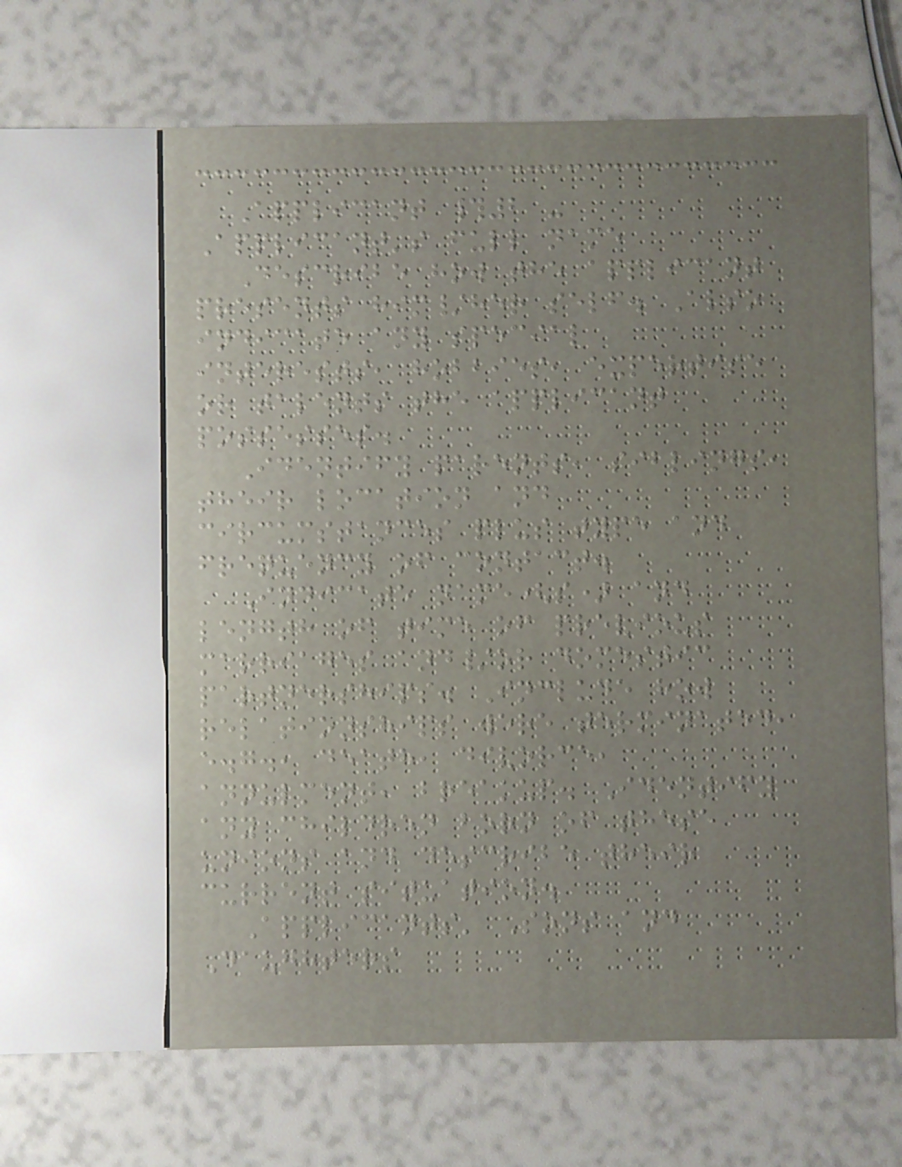Applicant #2 -
Applicant's full name
Describe how the applicant
presents him/her self. Also
indicate any special
interests, hobbies, expertise
or talents the applicant
possesses.
Identify parents, siblings,
their location and
circumstances plus type and
frequency of contact.
Indicate name(s) and
length of time of previous
marriages and/or domestic
partnerships. Include how
relationships were terminated,
e.g., death, divorce,
annulment, breakup. Identify
any children born of these
unions and describe their
current situation.
Applicants' Sons and
Daughters
